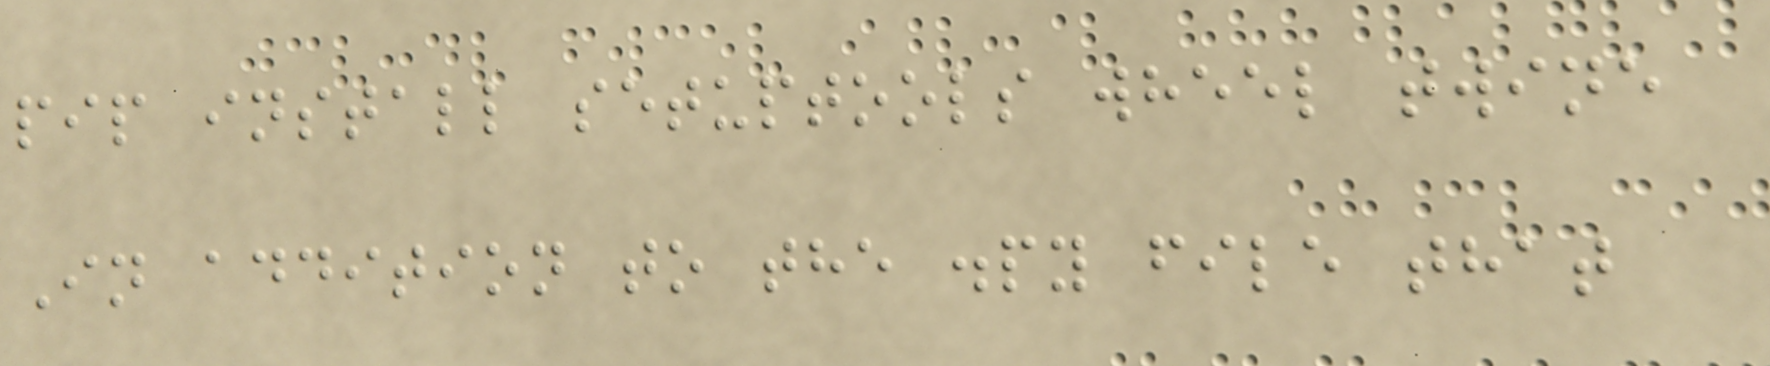pip install setuptools wheel twine
In addition to the .py file that
